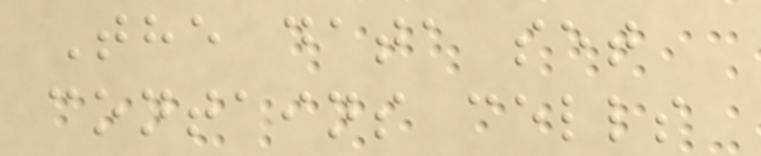The data set
contains cells
